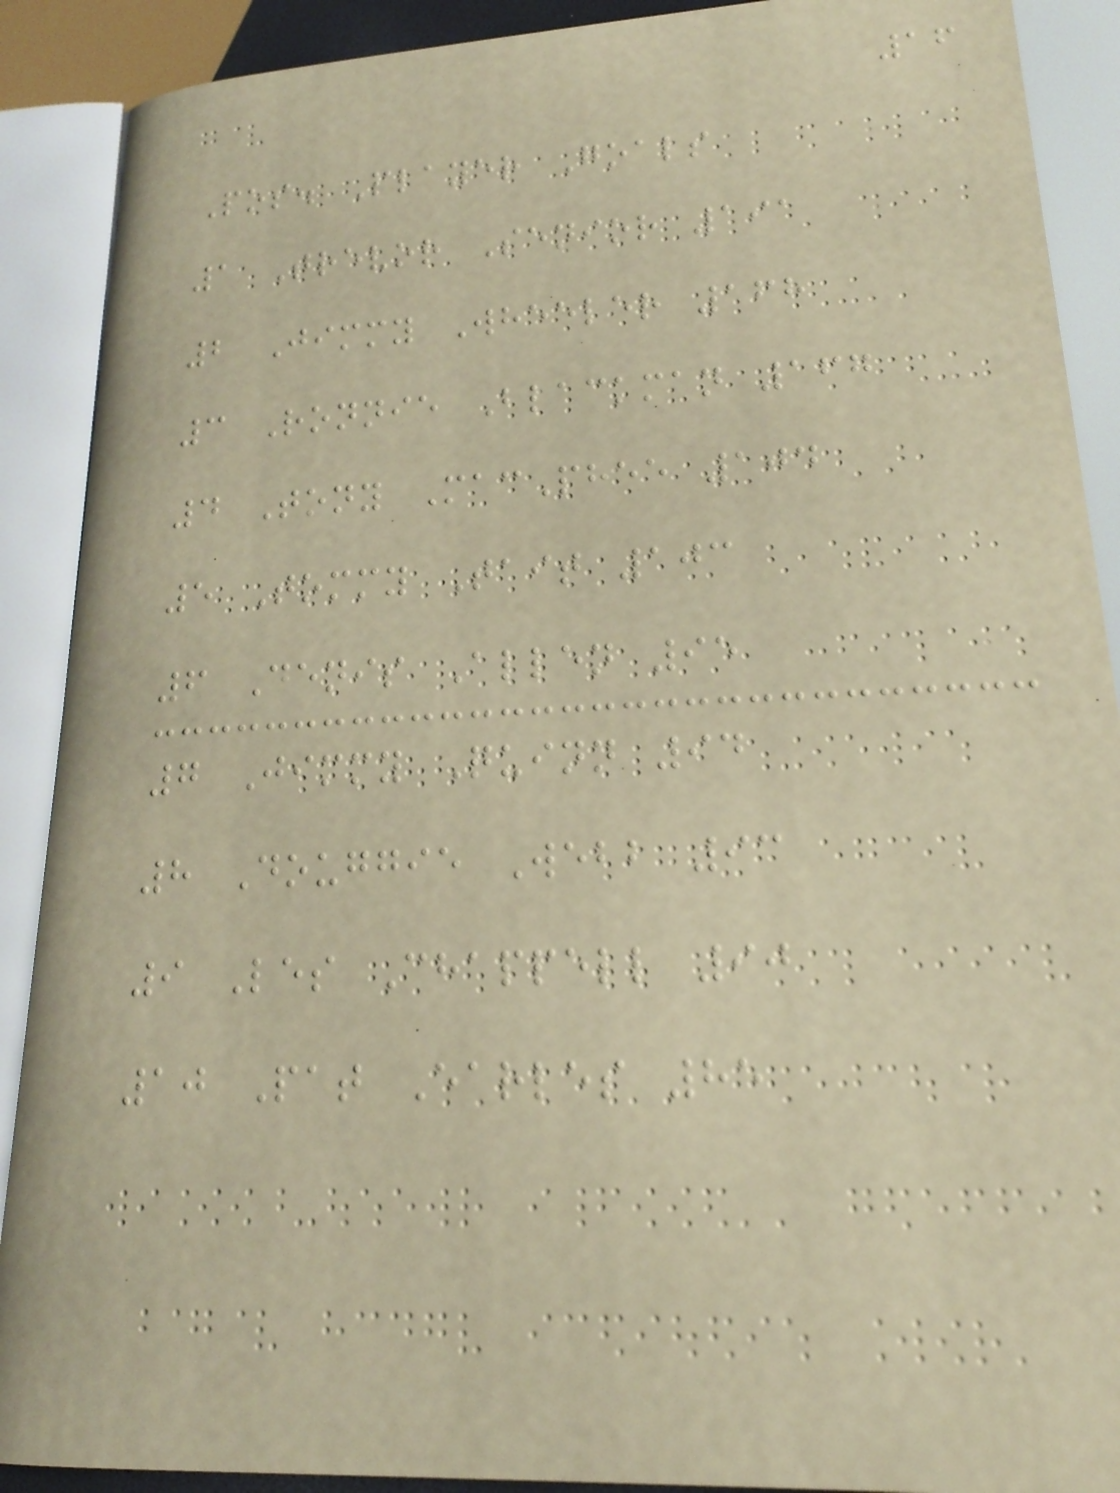16
Pos. Player Goals
1 Trevor Senior 191
2 Jimmy Wheeler 168
3 Ronnie Blackman 167
4 Tony MacPhee 104
5 Tommy Tait 103
6 Denis Allen 95
7 Jimmy Quinn 94
8 Douggie Webb 93
9 Les Chappell 90
10 Pat Earles 85
